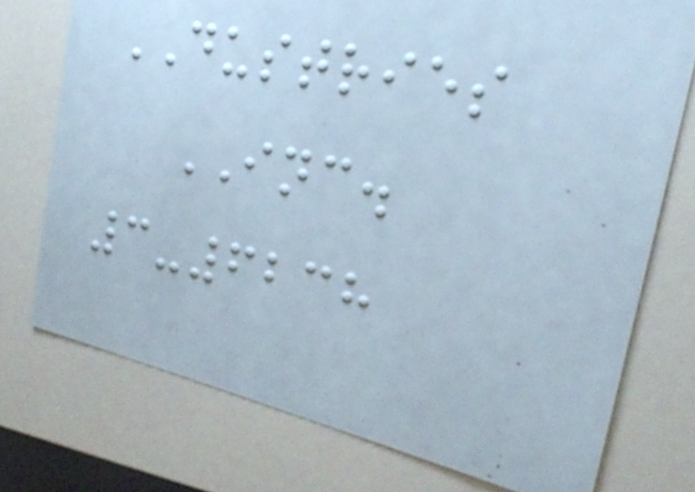DUSTRIES
INC.
3-6238
